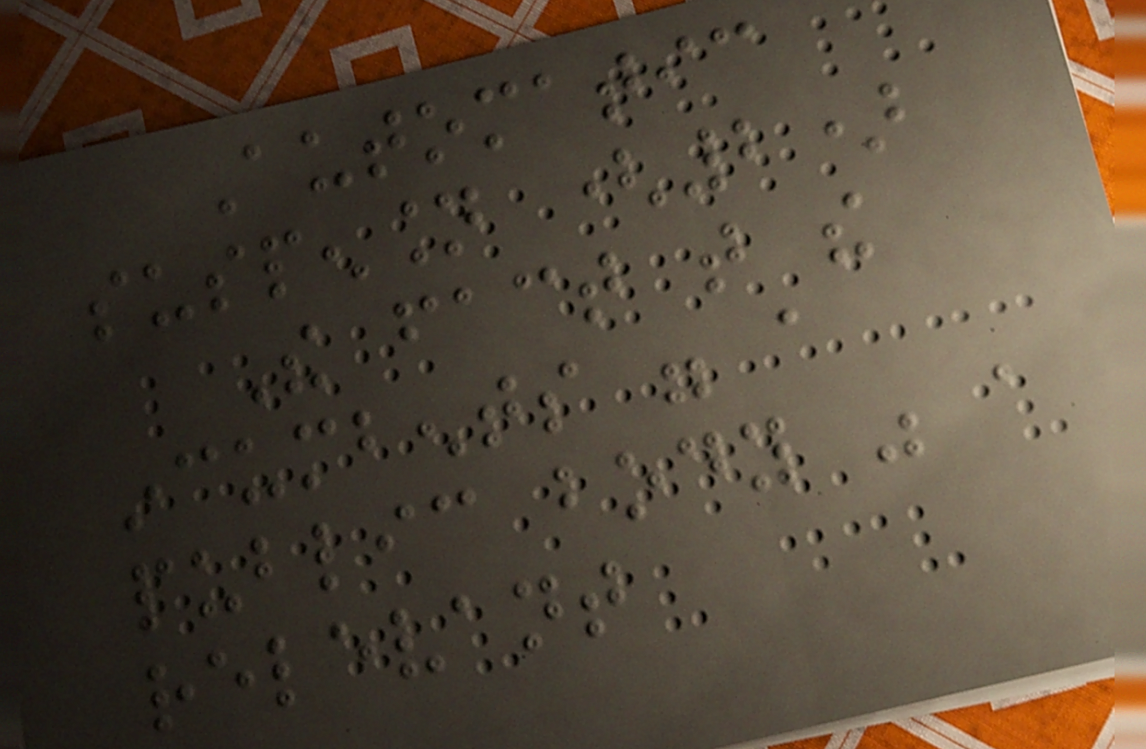Automatic
suspension (2)
The fact that the
incumbents were a
public body was a
relevant
